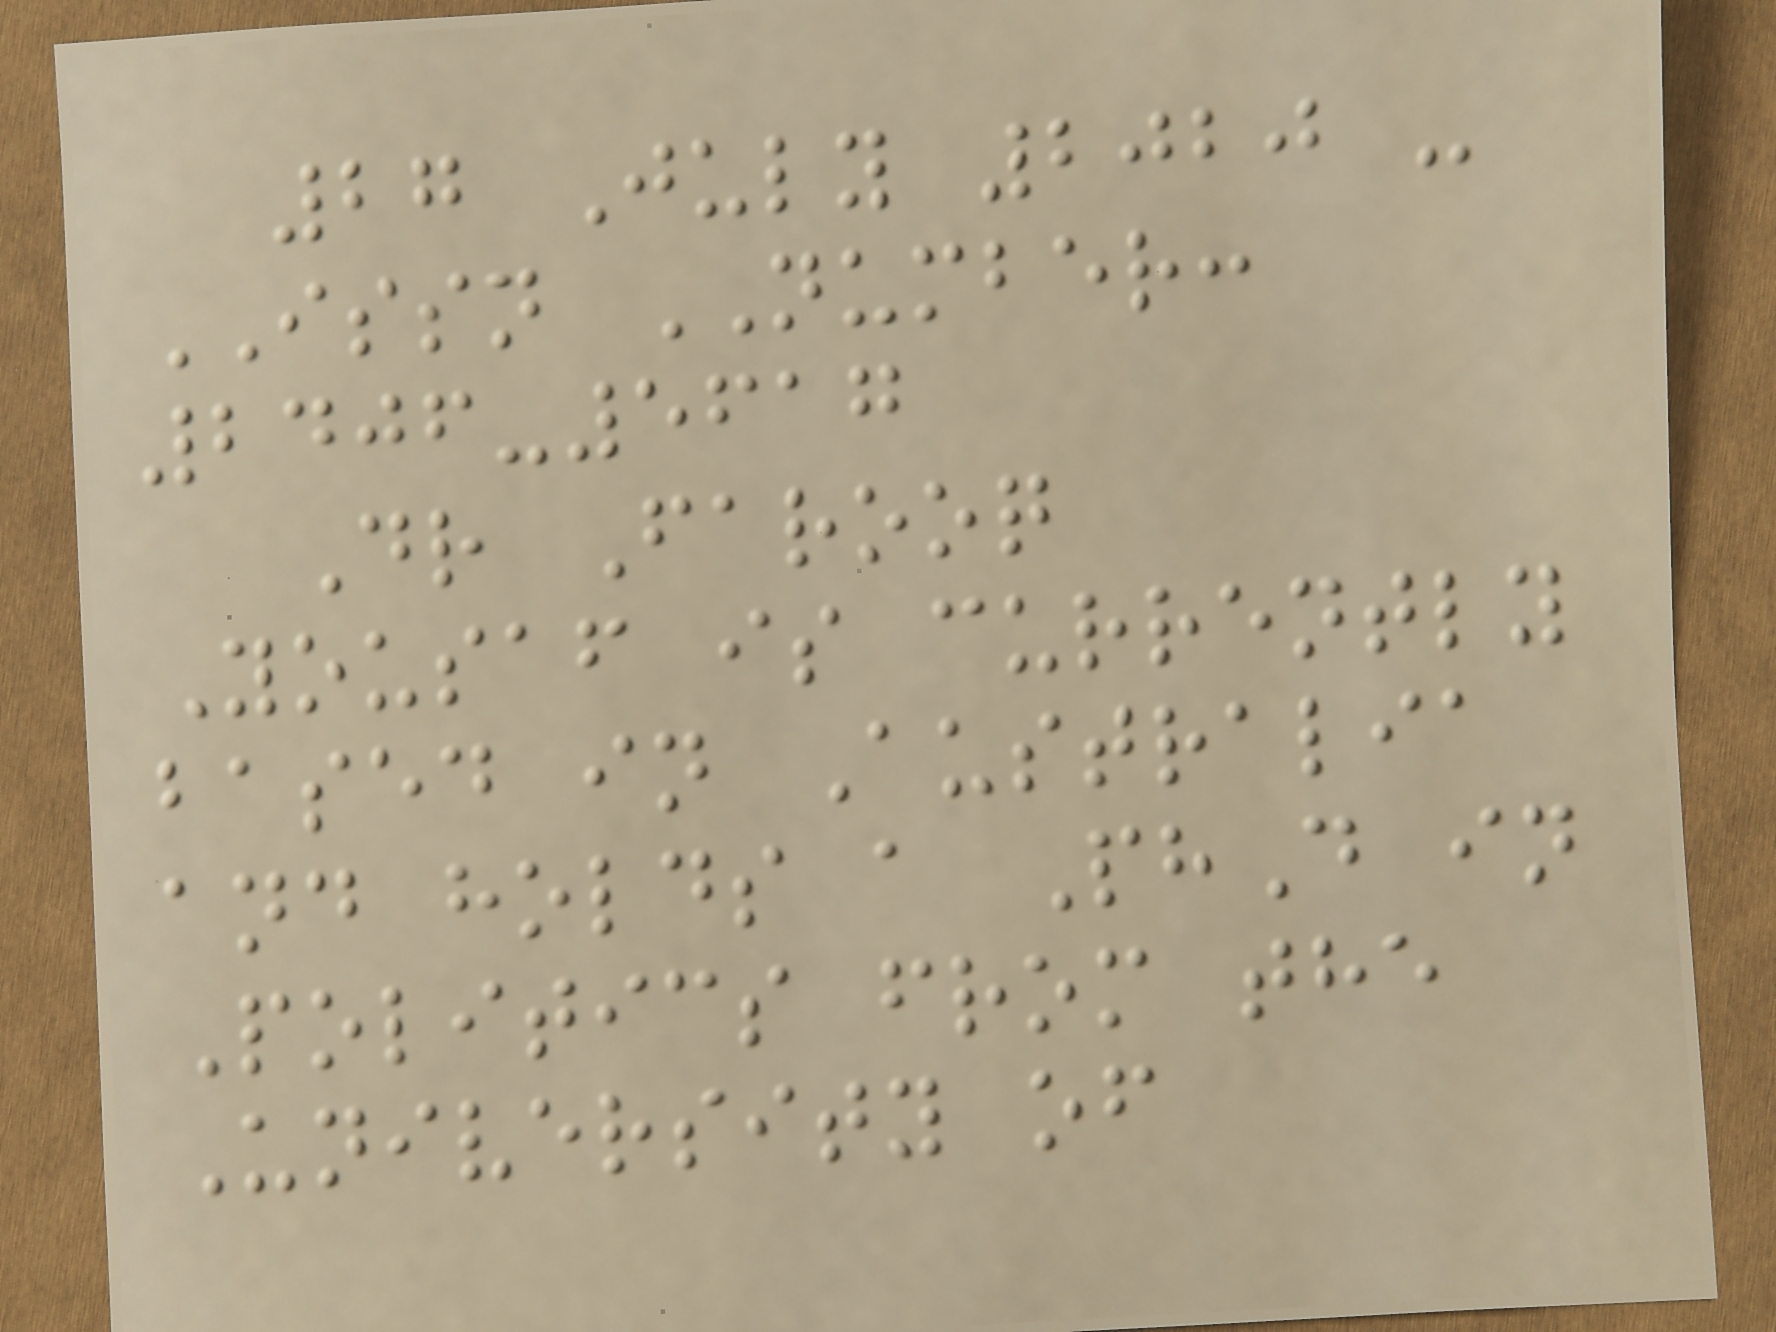27 July 2020 -
ISSN NUMBER:
2406-5617
Dr Farooq
Yousaf is currently
based in Australia
and holds a PhD in
Politics from the
University of
